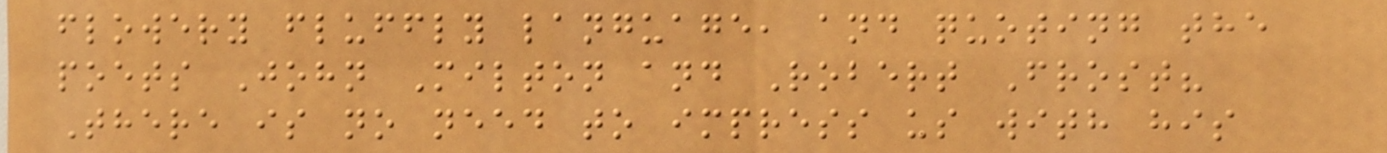flowery fluffly language, and quoting the
poets John Milton and Robert Frost?
There is no need to impress us with his
